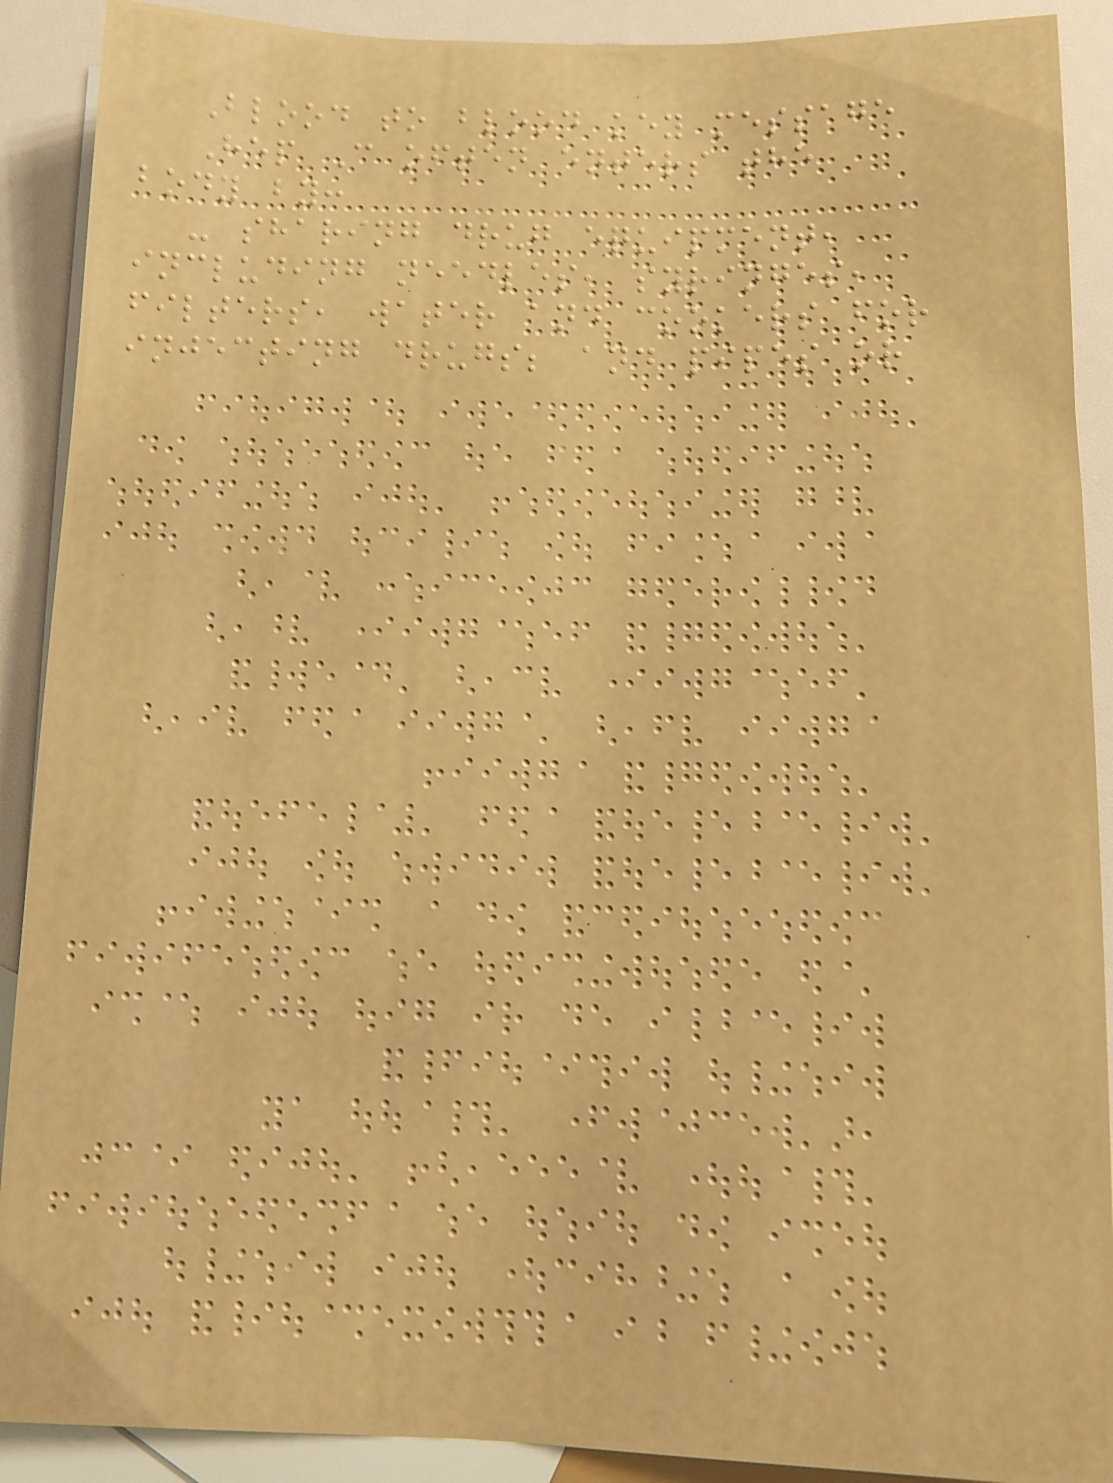Blood to blood key message
Hep C often enters the
body by:
- sharing drug equipment,
including needles, syringes,
filters, water and cookers for
injecting drugs; and pipes or
